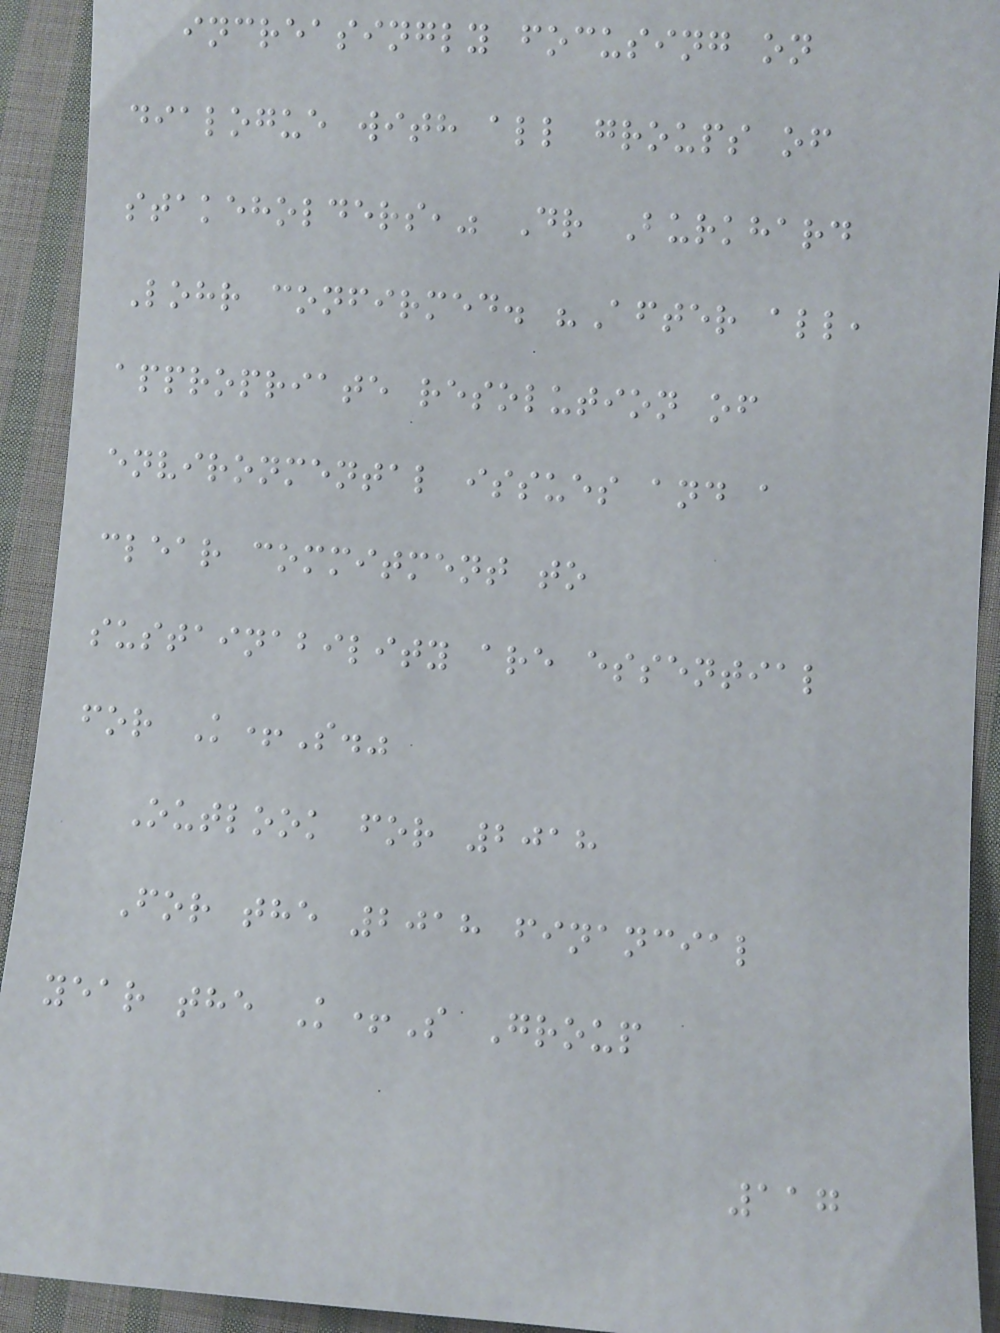increasingly focusing on
dialogue with all groups of
stakeholders," Dr Burkhard
Lohr confirmed. "After all,
appropriate resolution of
environmental issues and a
clear commitment to
sustainability are essential
for K+S."
Outlook for 2018
For the 2018 financial
year the K+S Group
117
